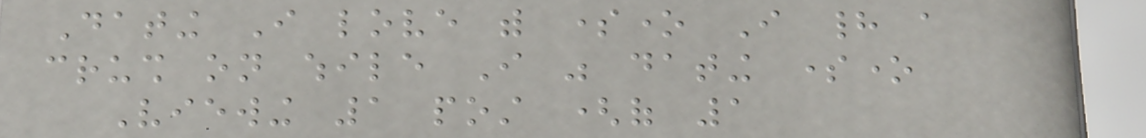Dating I love with someone I had a
crush on while I was dating someone
Viewing 1 post (of 1
